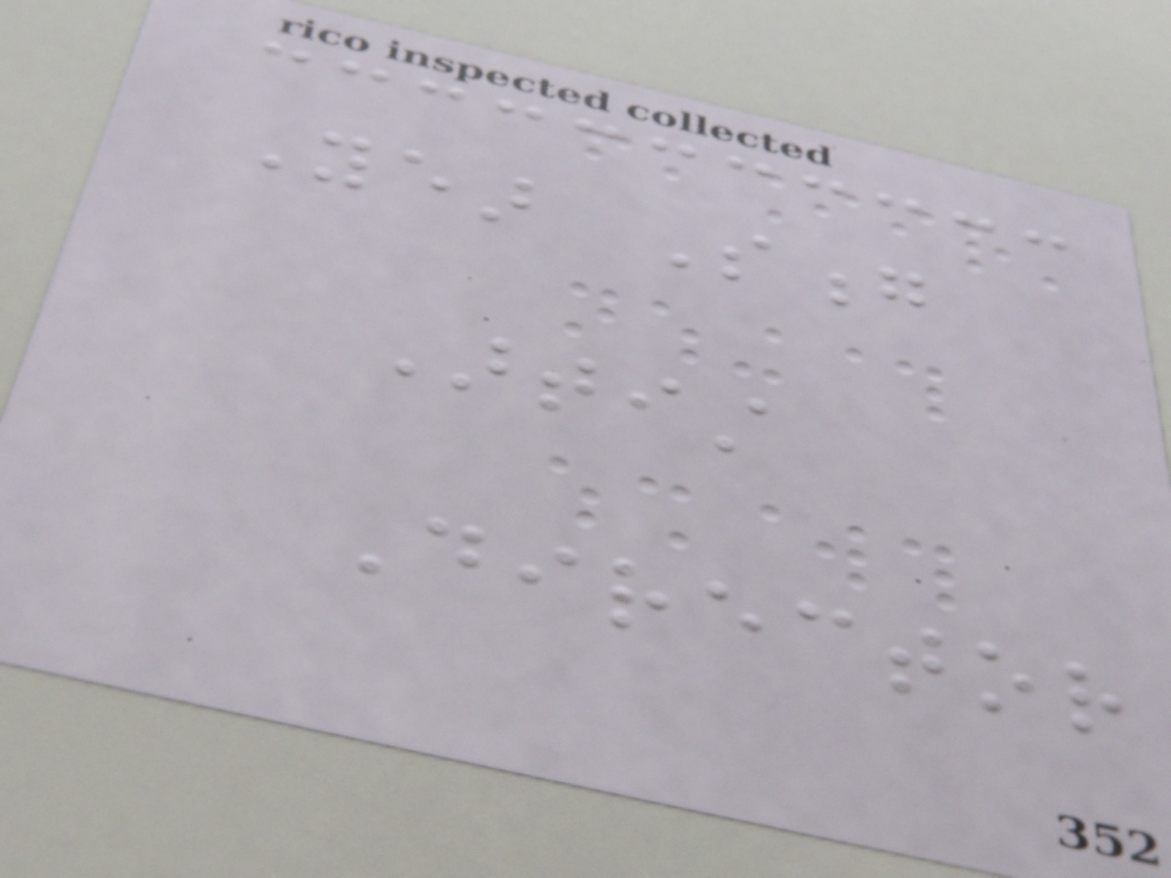Year Song
Artist
Director
